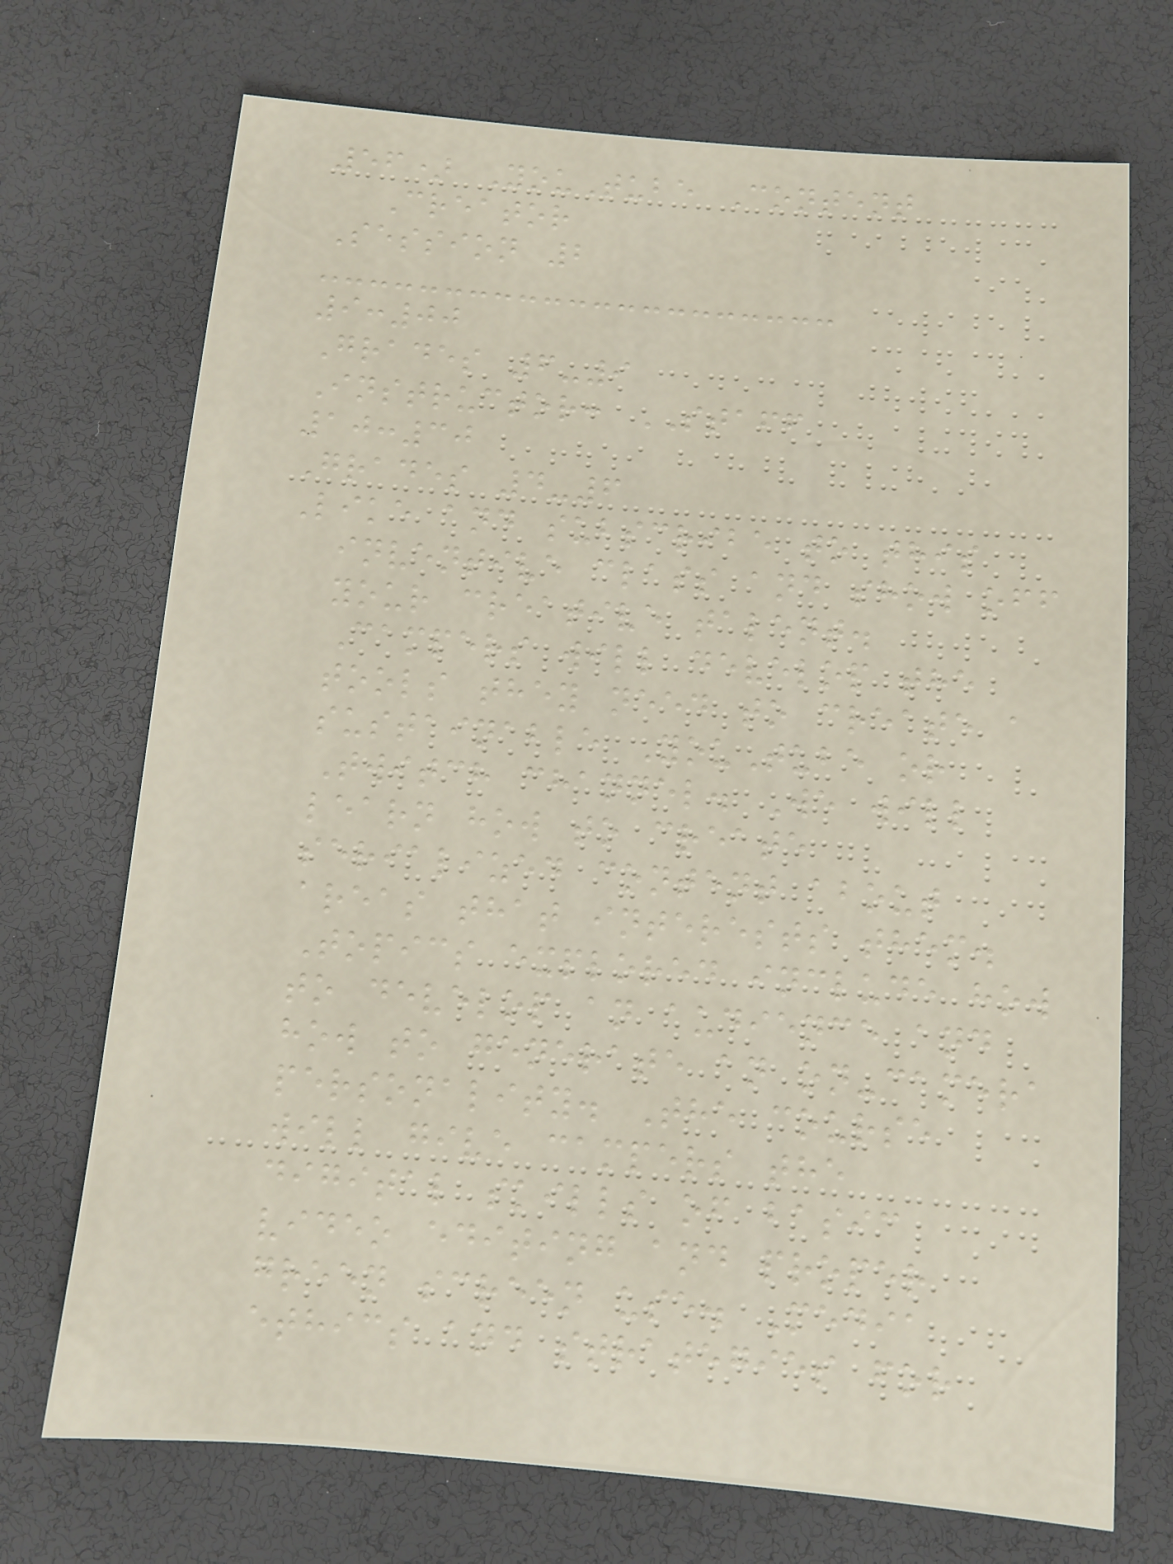56) YouTube Content
Creator
Session 2
9:00
Grades 6-9
Instructor: STAFF
10:30
Grades 4-6
Like and subscribe to this
inventive class and show off
your creative talent.
Campers will develop the
tools they need to create a
sustainable YouTube or
Twitch channel. We will
learn how to create
serialized content about
areas that interests them.
Topics explored include how
to develop an audience and
how to generate an on-camera
personality. The course
will give campers the
digital skills of basic
video editing and proper
green screen use. Media
ethics and strategies for
